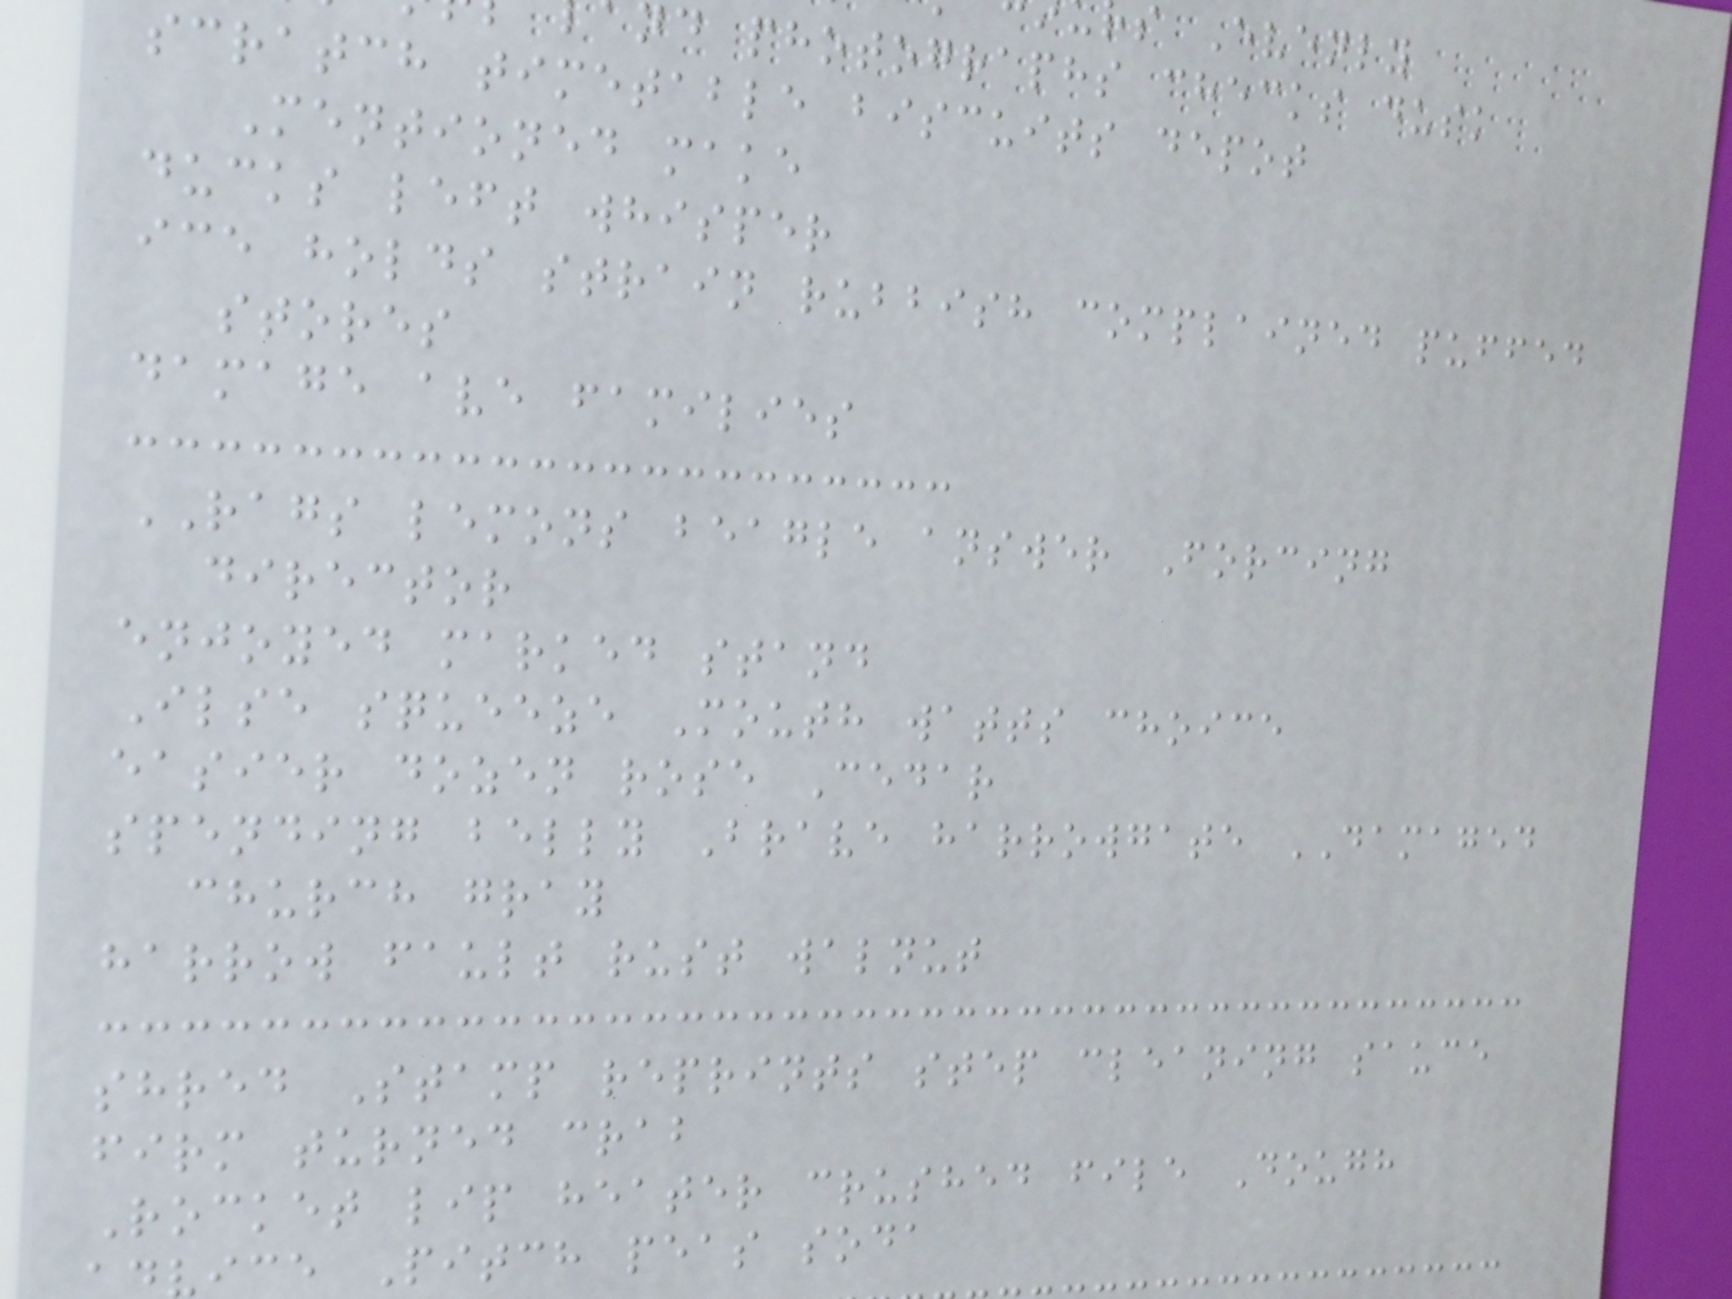s Evenly
nd photographs checks dusk
scratch timetable biscuits depot
Mentioned make
ducks left whisper
ice holds strain rubbish complained puffed
stores
damage ave families
RAGS lemons beagle answer Forcing
director
enjoyed marked stand
Ilse squeeze Mouth watts choice
easier dozen rose Cedar
spending belly Brave harrowgate DAMAGED
church gray
harrow fault rust walnut
shred Stamp reprints step cleaning sauce
firm turned crab
Rocket lip heater crushed file Dough
ice Pitch peas soda
